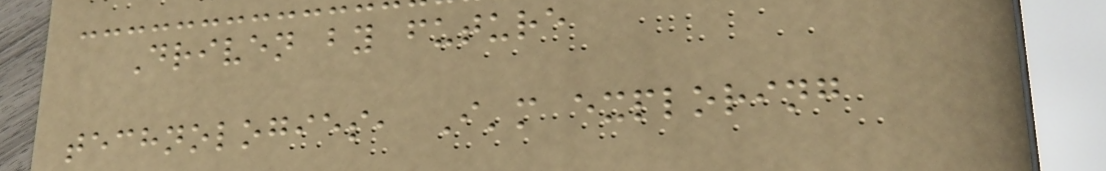Driven by future
technologies, I'm exploring
